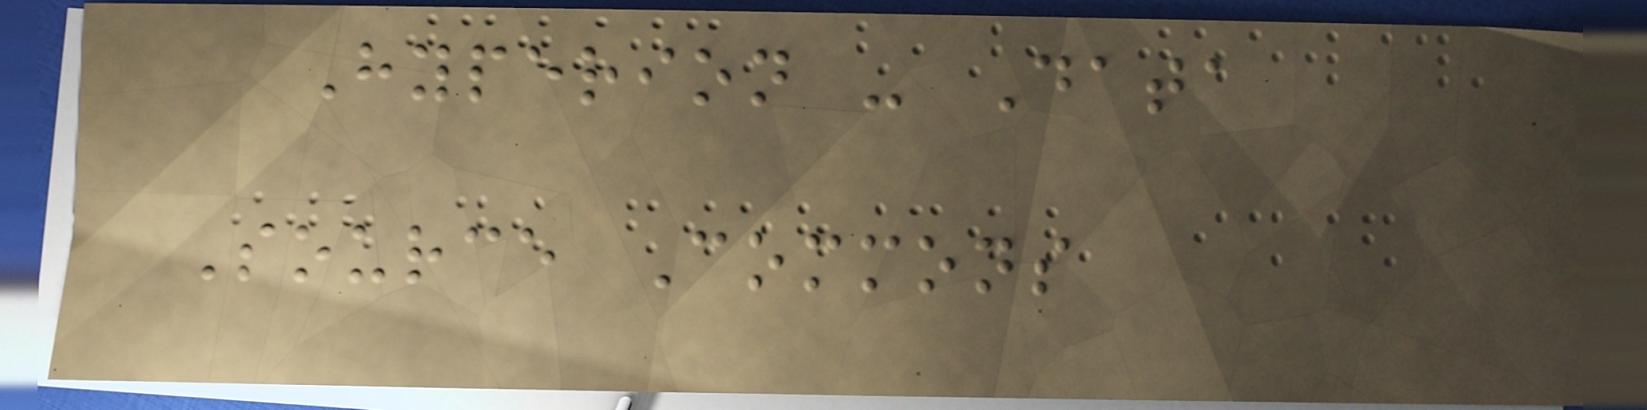Hyperion - Data
Source Commons
